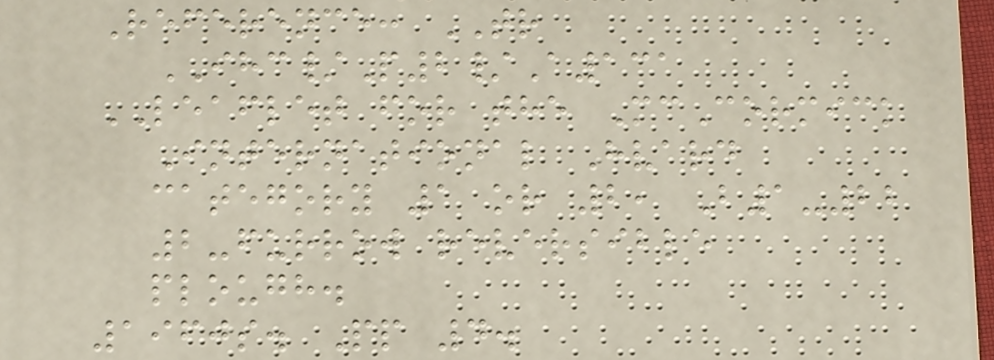Reference: TR
IHC/P2/A131
LEAFLET for the McCormick
International Hvard
category 1 or 2, B1-22
2-furrow reversible
plough.
1960s. Pp 4.
